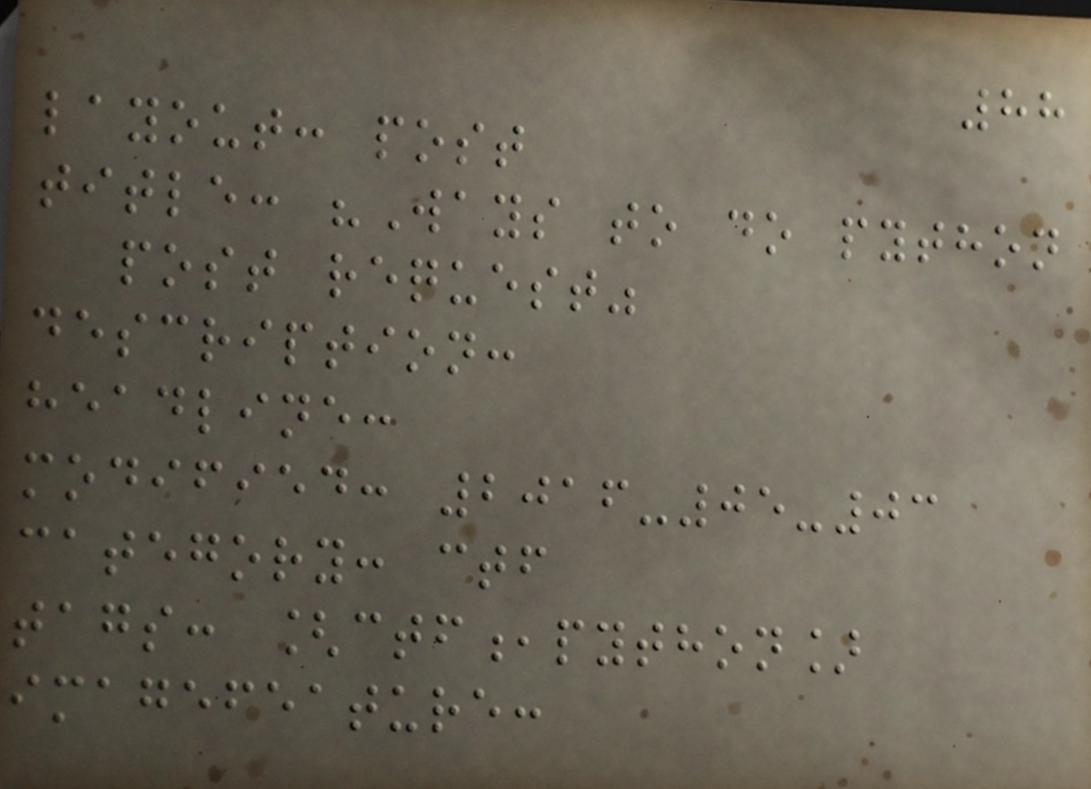88
layout: post
title: "Ways to do python
post request"
description:
headline:
modified: 2016-05-03
category: ctf
tags: [ctf,python]
imagefeature:
